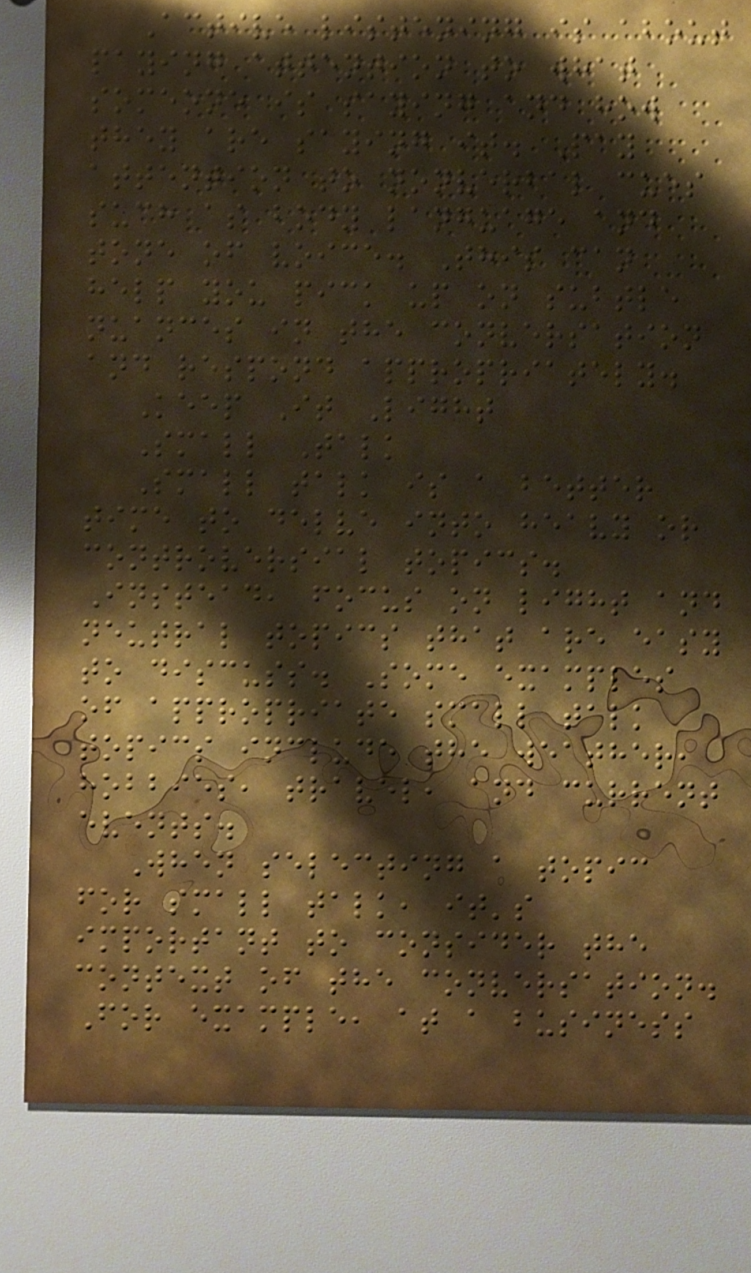Active listening is about
paying attention to what
someone is saying and how
they are saying it. Pay
attention to nonverbal cues
such as body language and
tone of voice. This can
help you pick up on subtle
nuances in the conversation
and respond appropriately.
Keep It Light
Small Talk
Small talk is a better
time to delve into heavy or
controversial topics.
Instead, focus on light and
neutral topics that are easy
to discuss. Some examples
of appropriate small talk
topics include the weather,
hobbies, travel, and current
events.
When selecting a topic
for small talk, it's
important to consider the
context of the conversation.
For example, at a business
